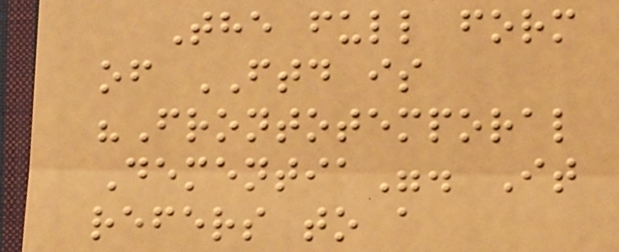The full form
of FTD is
"Frontotemporal
Dementia". It
refers to a
